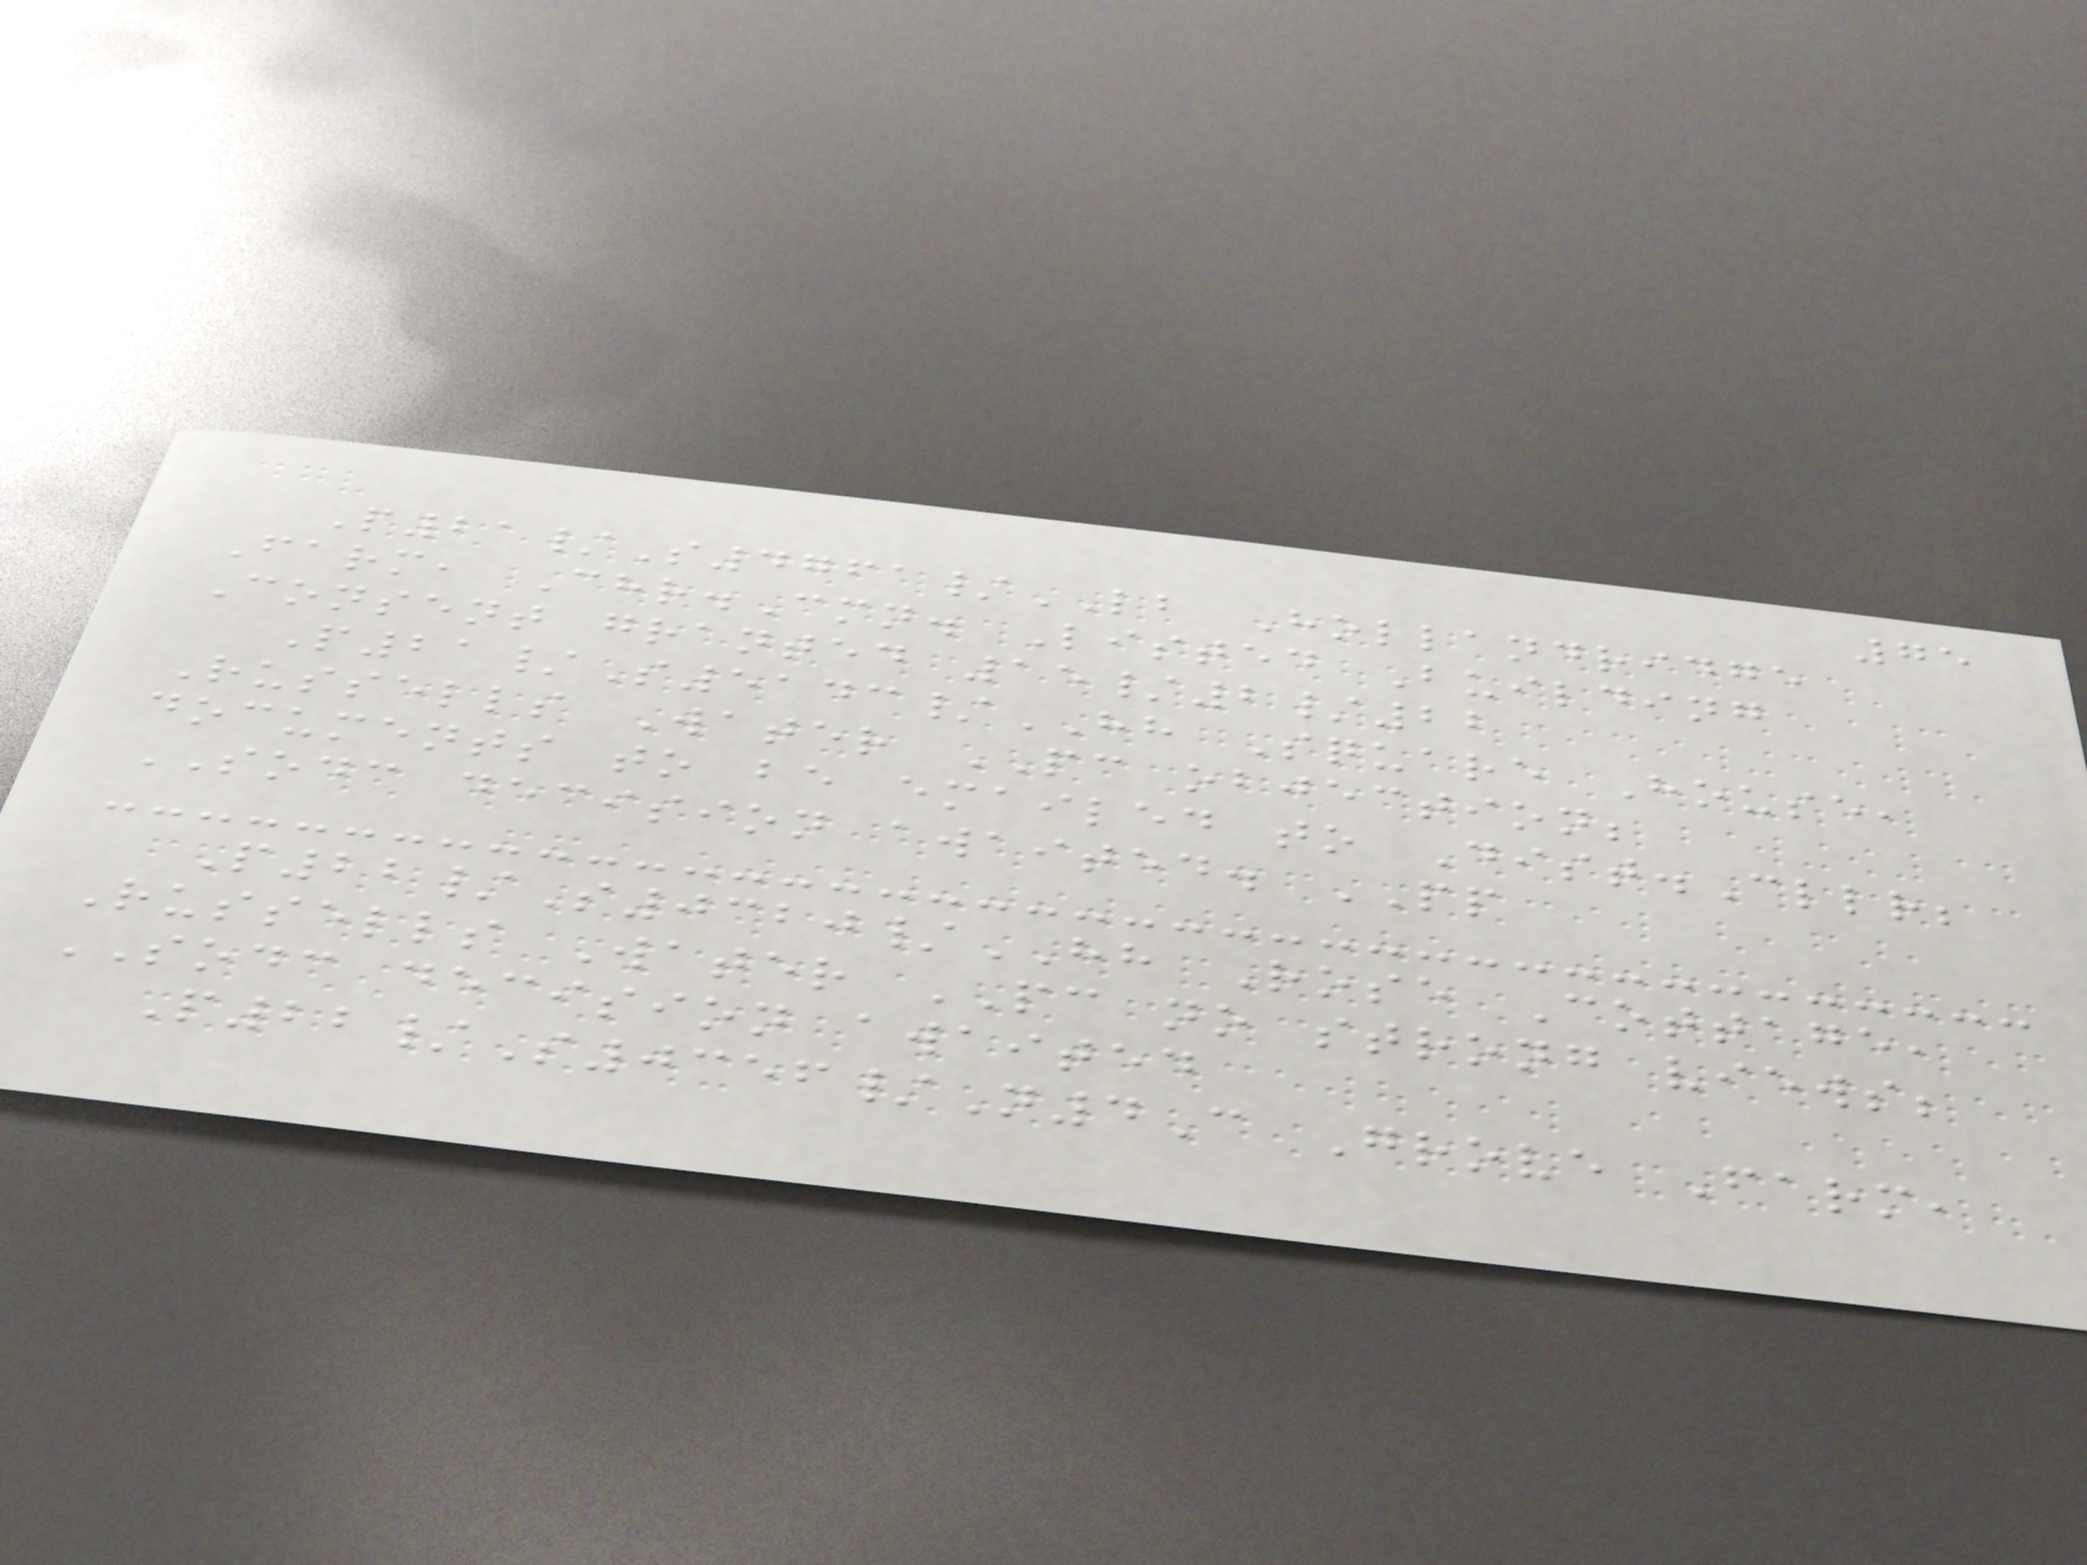75
P21/S4761/LB Hollandridge
Farm, Chr.Cmn. Listed Building
Consent granted 15/2/22
P21/S5143/HH Square House,
Russells Water PC objection;
documents to be emailed to Dist.Cllr;
SODC decision awaited. PP
P22/S0320/HH Rose Cottage,
Russells Water PC no strong views;
SODC decision awaited
P22/S0356/N4C Grove Farm,
